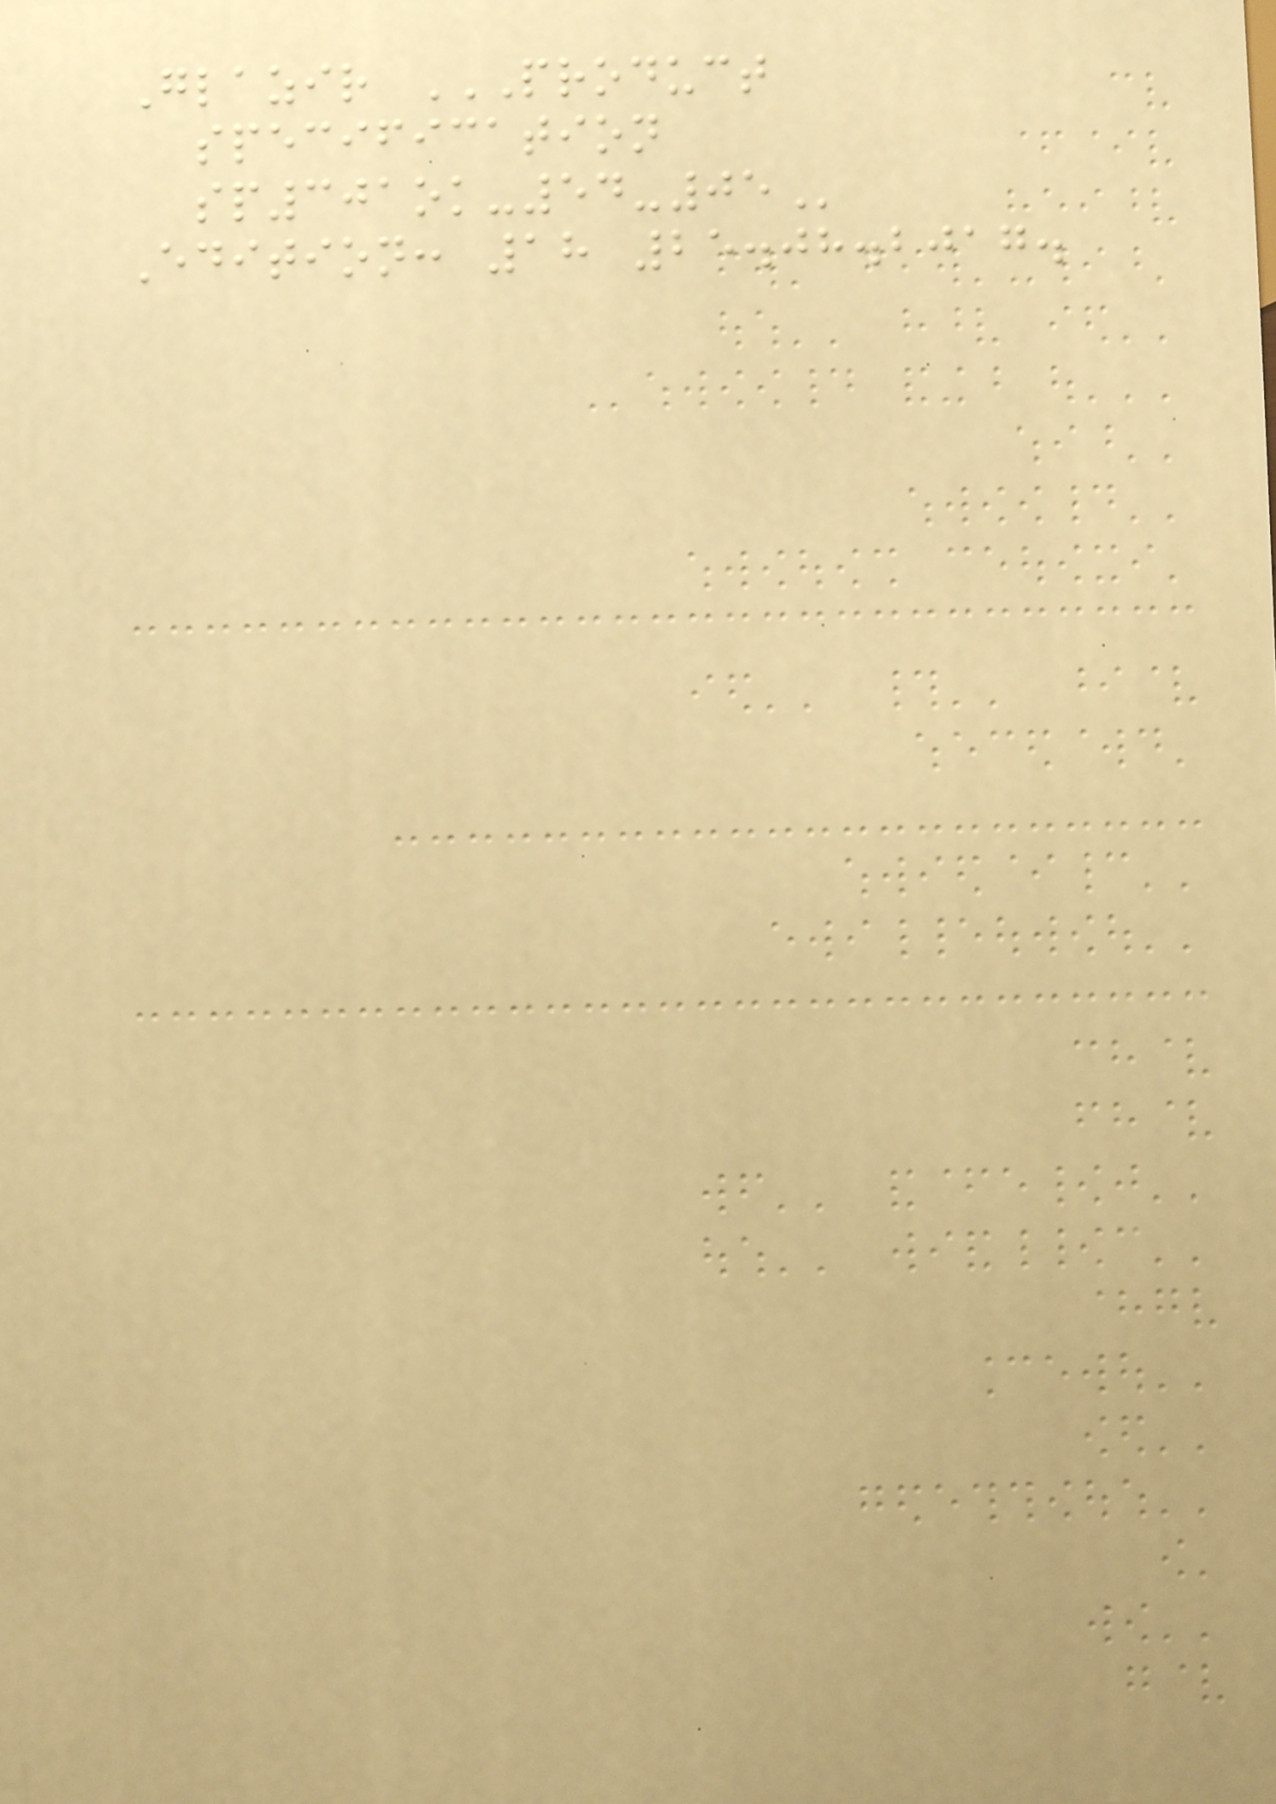Glazir PRODUCT
SPECIFICATION
SP301OK-54-05
Edition: 18 25.08.2017.
